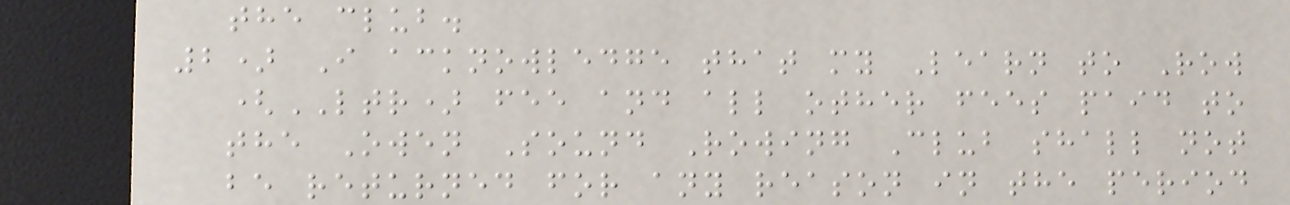the club.
2) I acknowledge that my Learn to Row
(LTR) fee and all other fees paid to
the Owen Sound Rowing Club shall not
be returned for any reason in the period
